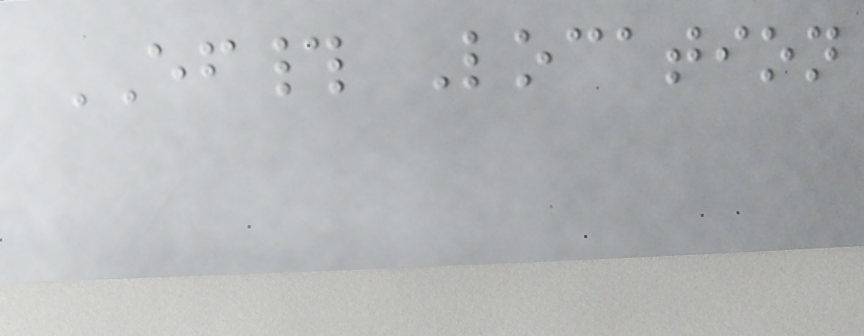EF# Location
